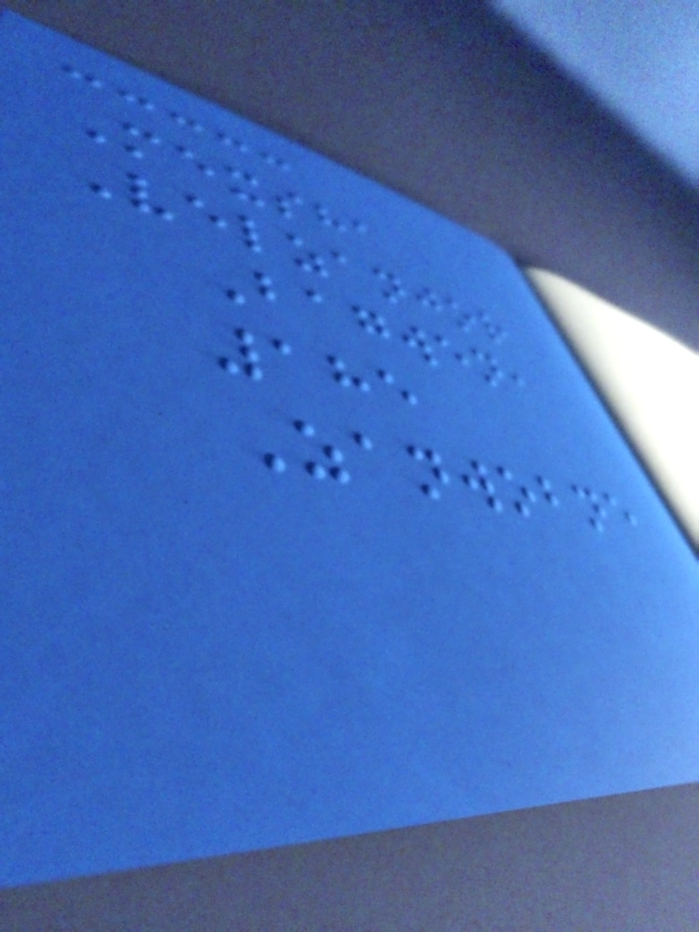Mexsha
Velzanjor
Bagwen,
185
Zanwobne
